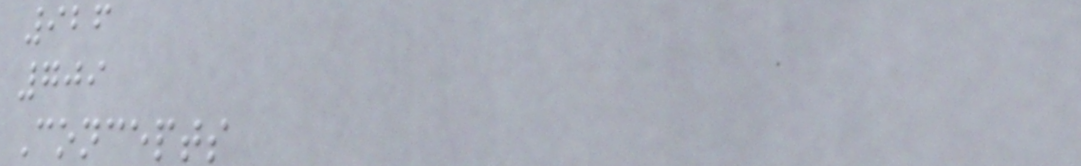926
709
Concepts
